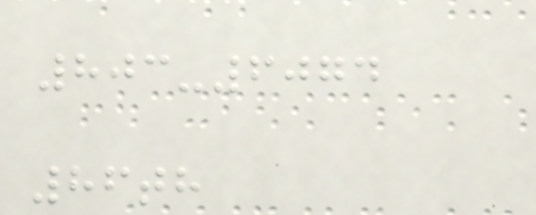803-6074
86th
